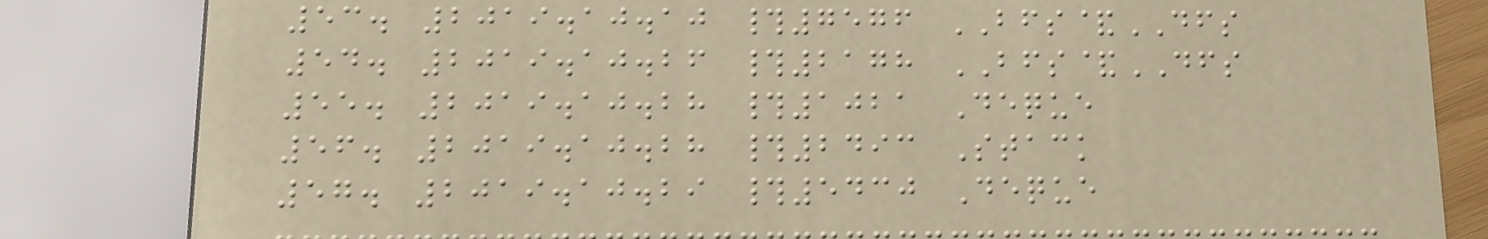53. 2019.10.10 #7576 BFS&DFS
54. 2019.10.26 #2178 BFS&DFS
55. 2019.10.28 #1021 Deque
56. 2019.10.28 #2493 Stack
57. 2019.10.29 #5430 Deque
